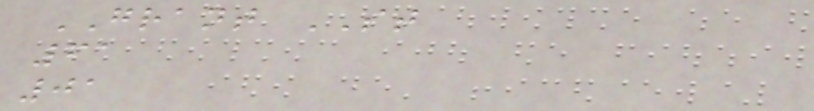GRANT ST
61
01
